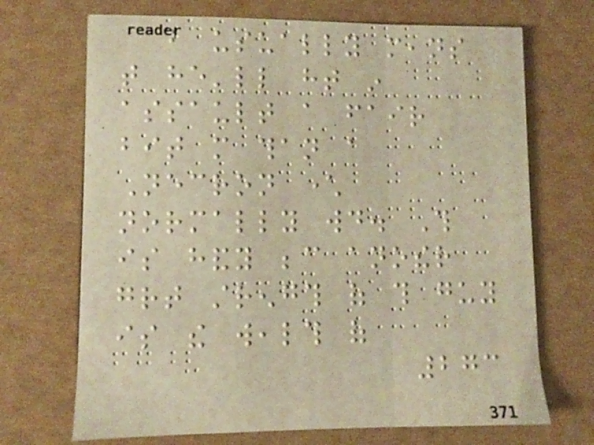but usually means
that he'll ht in
assault a fair
bit more than a
Necron character
normally would. This
is handy because another
great strength of this guy
is the wealth of
273
